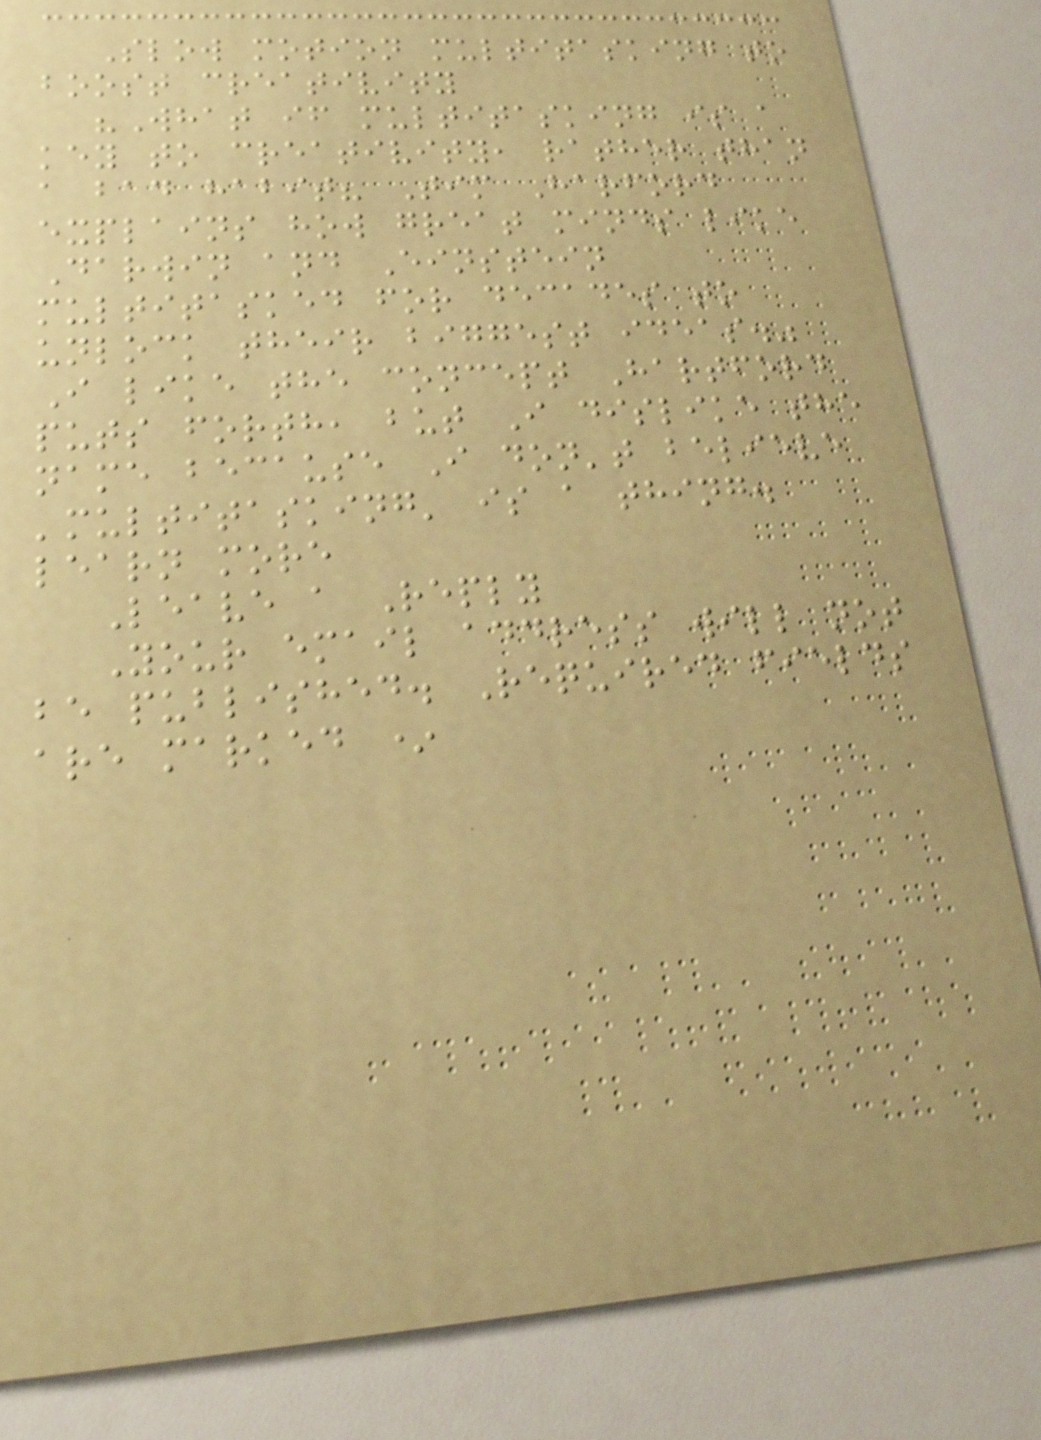Slow motion multitasking to
boost creativity
"What if multitasking is a
key to creativity, rather than
a bad habit? Tim Harford
explains how great minds like
Darwin and Einstein
multitasked for decades to
unlock their biggest ideas."
I like the concept Hartford
puts forth, but I dislike the
name because I don't believe
'multitasking' is a thing.
learn more
Leave a Reply
Your email address will not
be published. Required fields
are marked *
